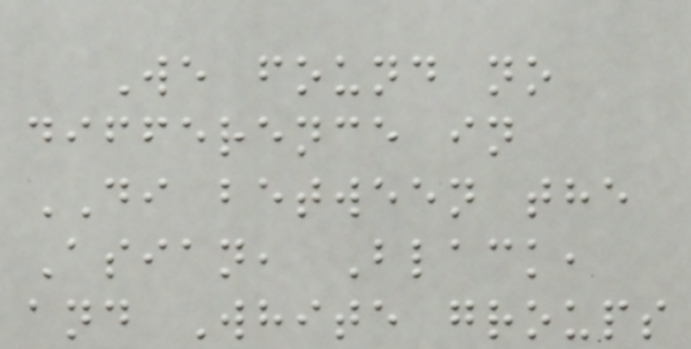We found no
difference in
DI between the
Asian, Black,
and White groups
